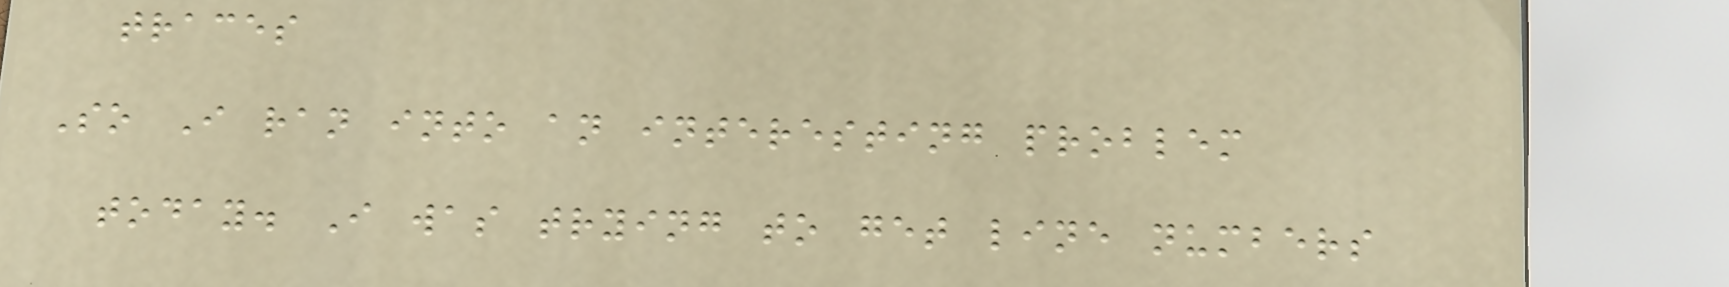traces
So I ran into an interesting problem
today. I was trying to get line numbers
